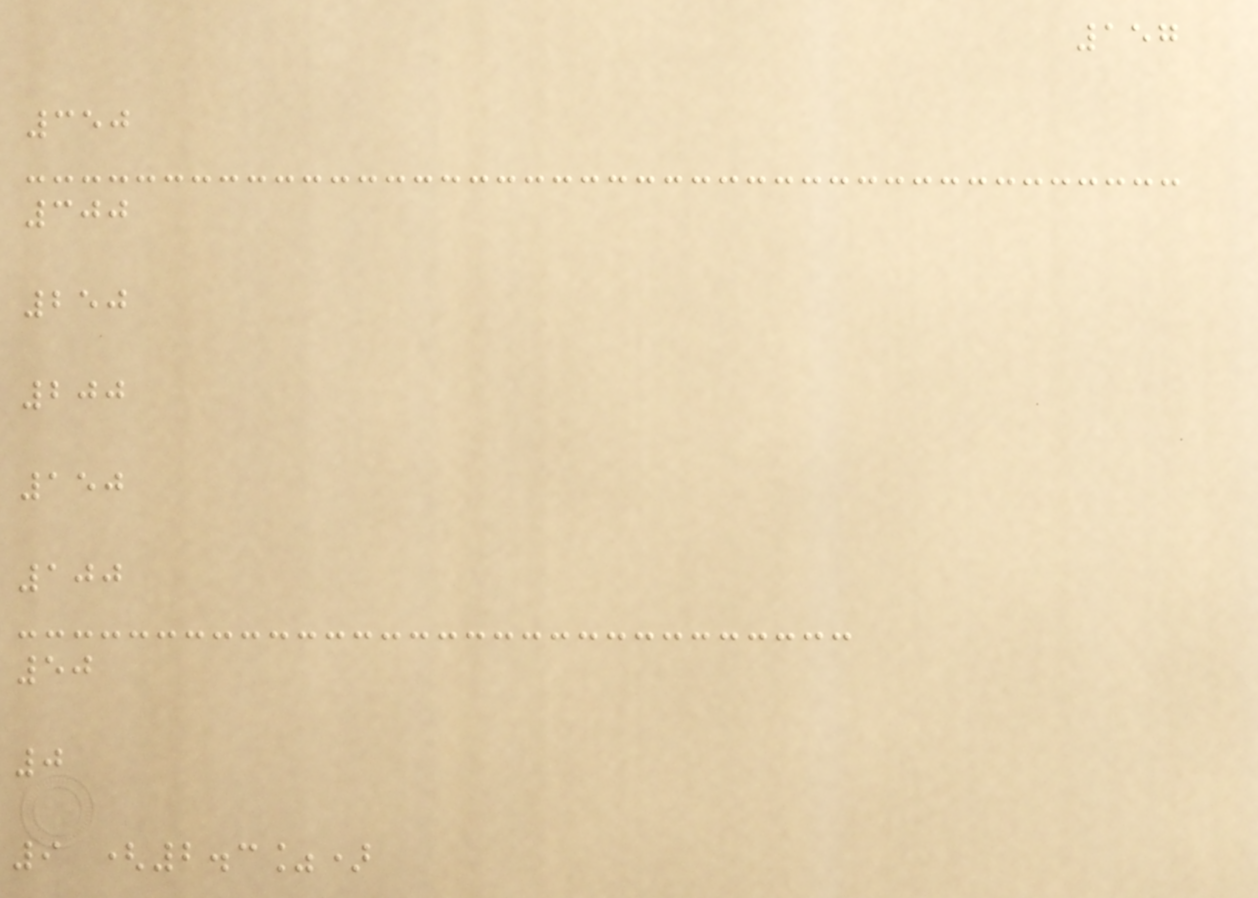157
350
300
250
200
150
100
50
0
9 (2.3%)
